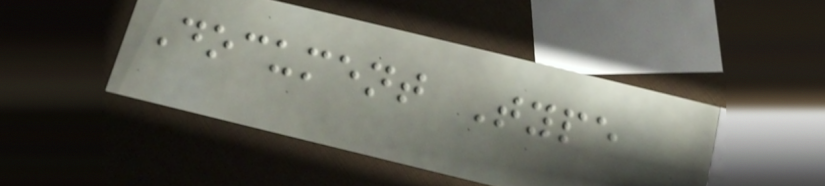Document Type
